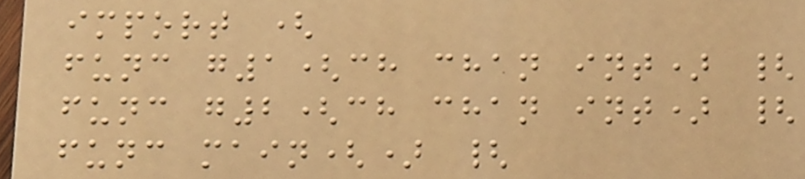import (
func g1(ch chan int) {
func g2(ch chan int) {
func main() {
